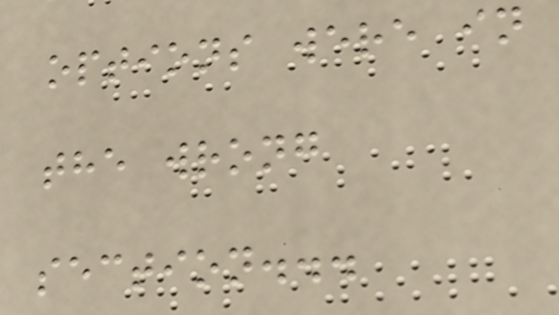options were in
the wrong
section...
